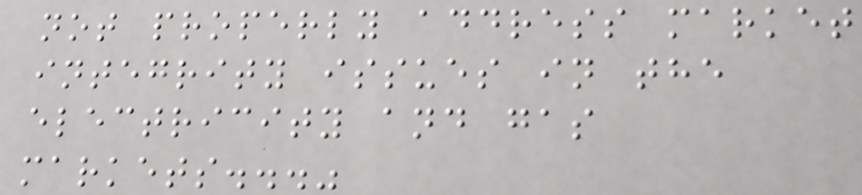not properly address market
integrity issues in the
electricity and gas
markets..."
